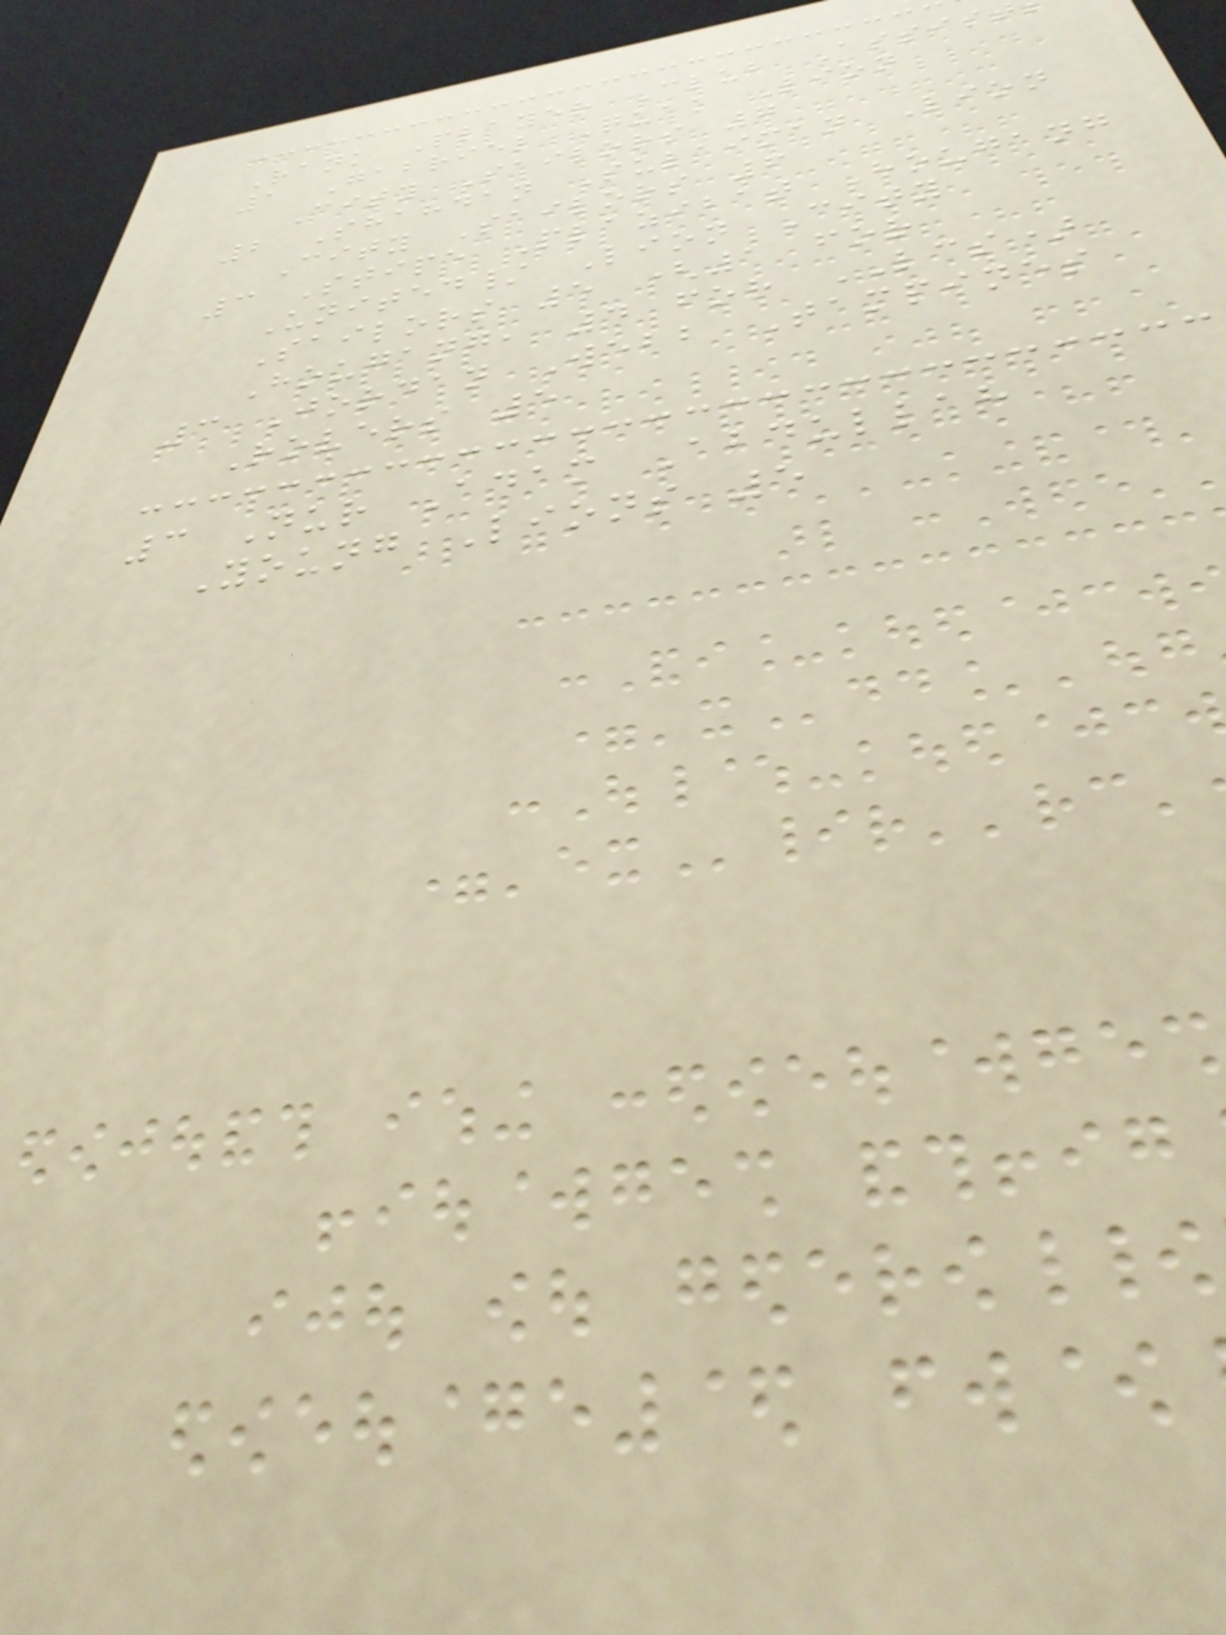Rank Player Club Assis
1 Gabriel Quak Lion
City Sailors 7
2 Shahdan Sulaiman Lion
City Sailors 6
3 Stipe Plazibat Hougang
United/ Lion City
Sailors 5 (1 for
Hougang, 4 for LCS)
3 Jordan Webb Tampines
Rovers 5
3 Nur Adam Abdullah
Young Lions 5
